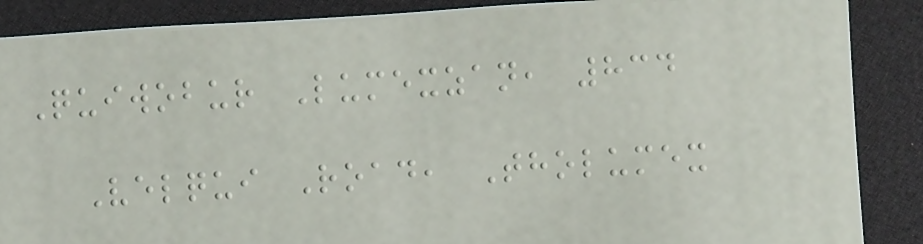Quiwobur Lumexzan, 834
Velqui Road, Tholumex
